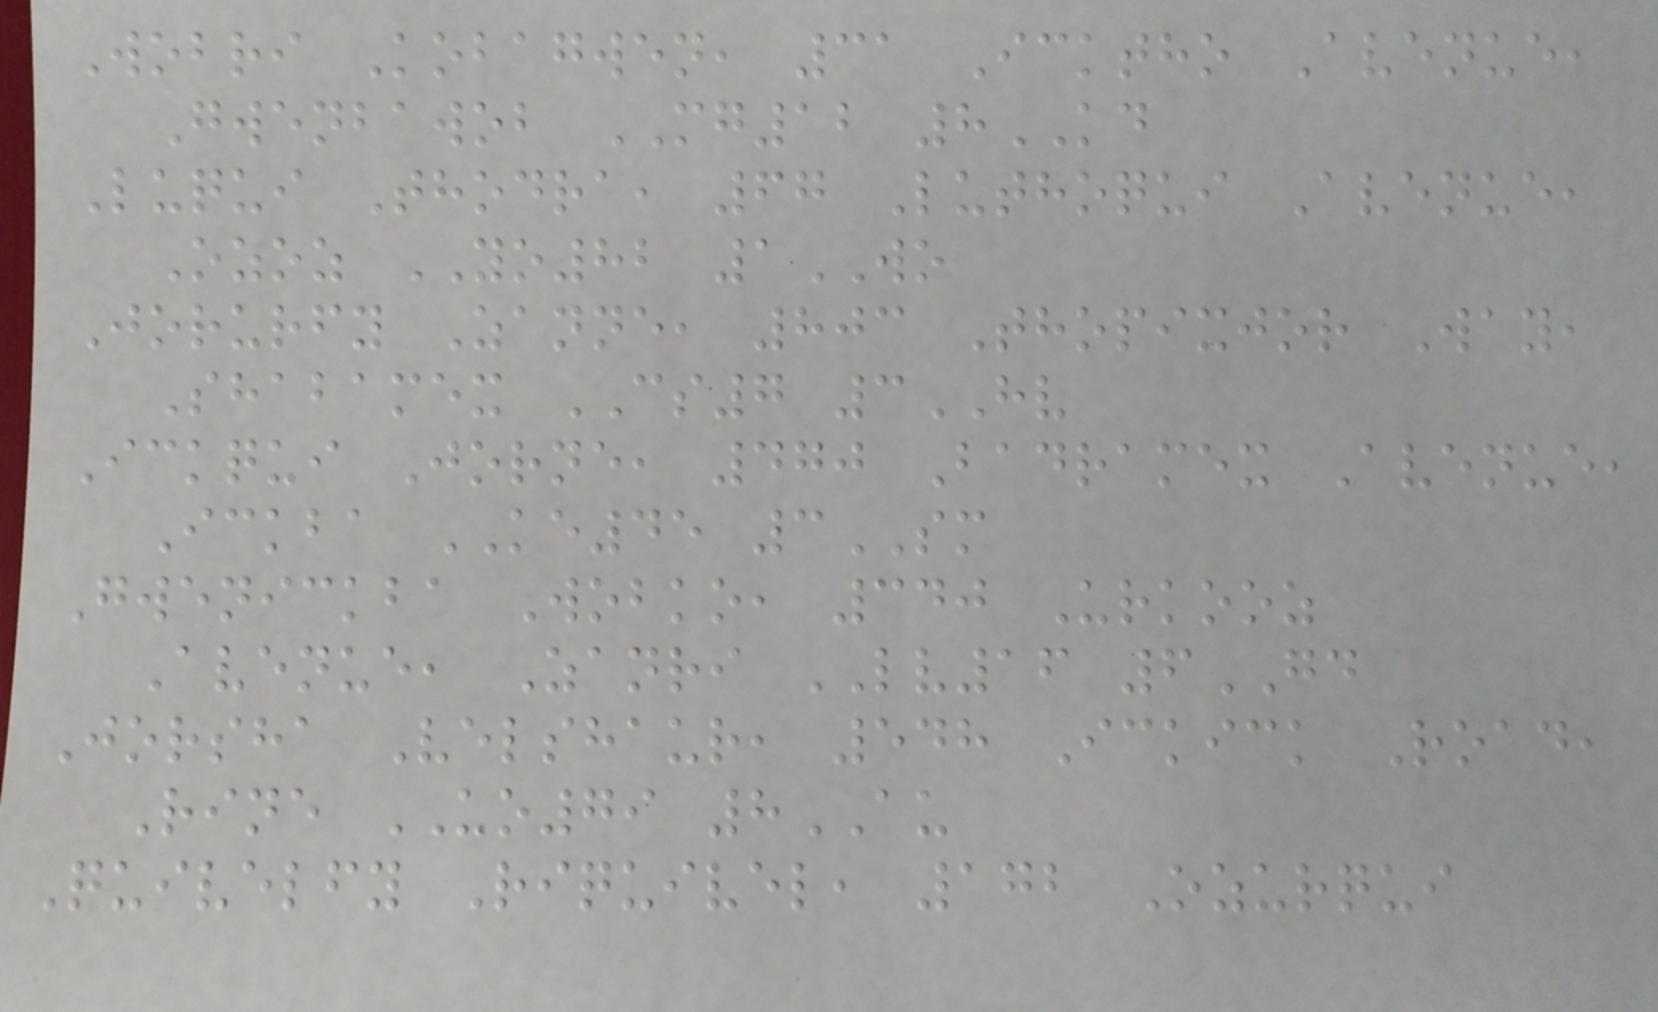Wobri Kobagwen, 31 Icktho Avenue,
Gwenbawob MG12 8KD
Luqui Thodra, 67 Luthoqui Avenue,
Ozoz YO82 1WO
Jorurfy Zanne, 803 Thopixjor Way,
Shabamex CS7 3HV
Ickqui Jorne, 470 Badramex Avenue,
Ickba KE45 3SM
Gwenickba Wobko, 340 Urkooz
Avenue, Zanri LV16 6GD
Jorsha Velshaur, 548 Ickick Road,
Rine UO79 8AU
Quivelfy Riquivel, 172 Ozurqui
